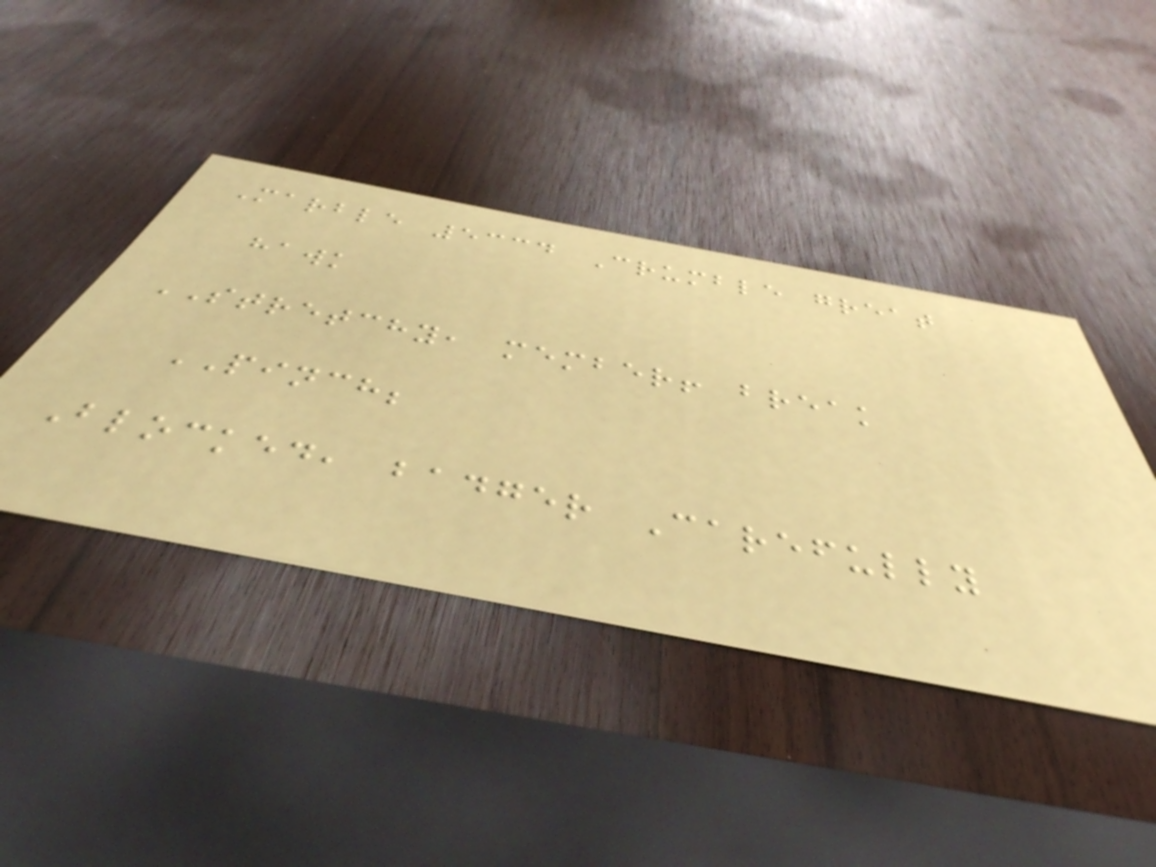Marble 5334 Crumble great
hawk
STRETCHY, member! break
PINCH;
Blocked, badger Carefully
